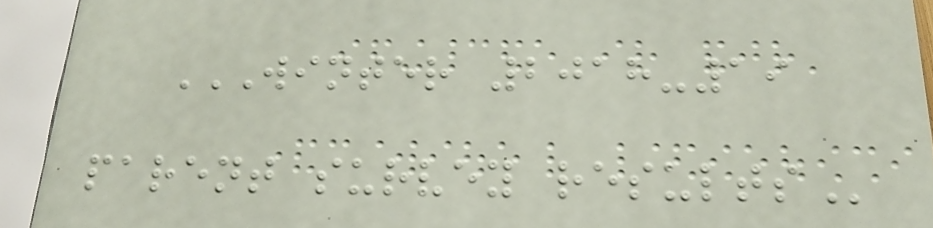WINTER 2018-19
PARENT SURVEY RESULTS
